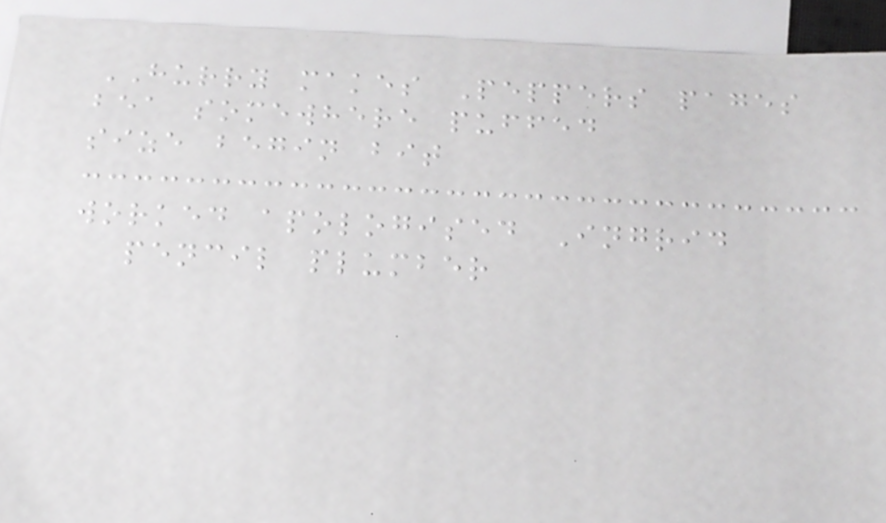HURRY makes Peppers pages
bea somewhere puffed
size begin bit
worked apologised Ingrid
pencil plumber
